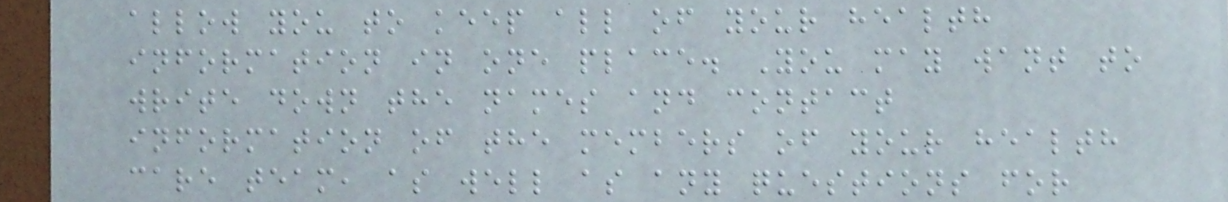allow you to keep all of your health
information in one place. You may want to
write down the names and contact
information of the members of your health
care team, as well as any questions for
